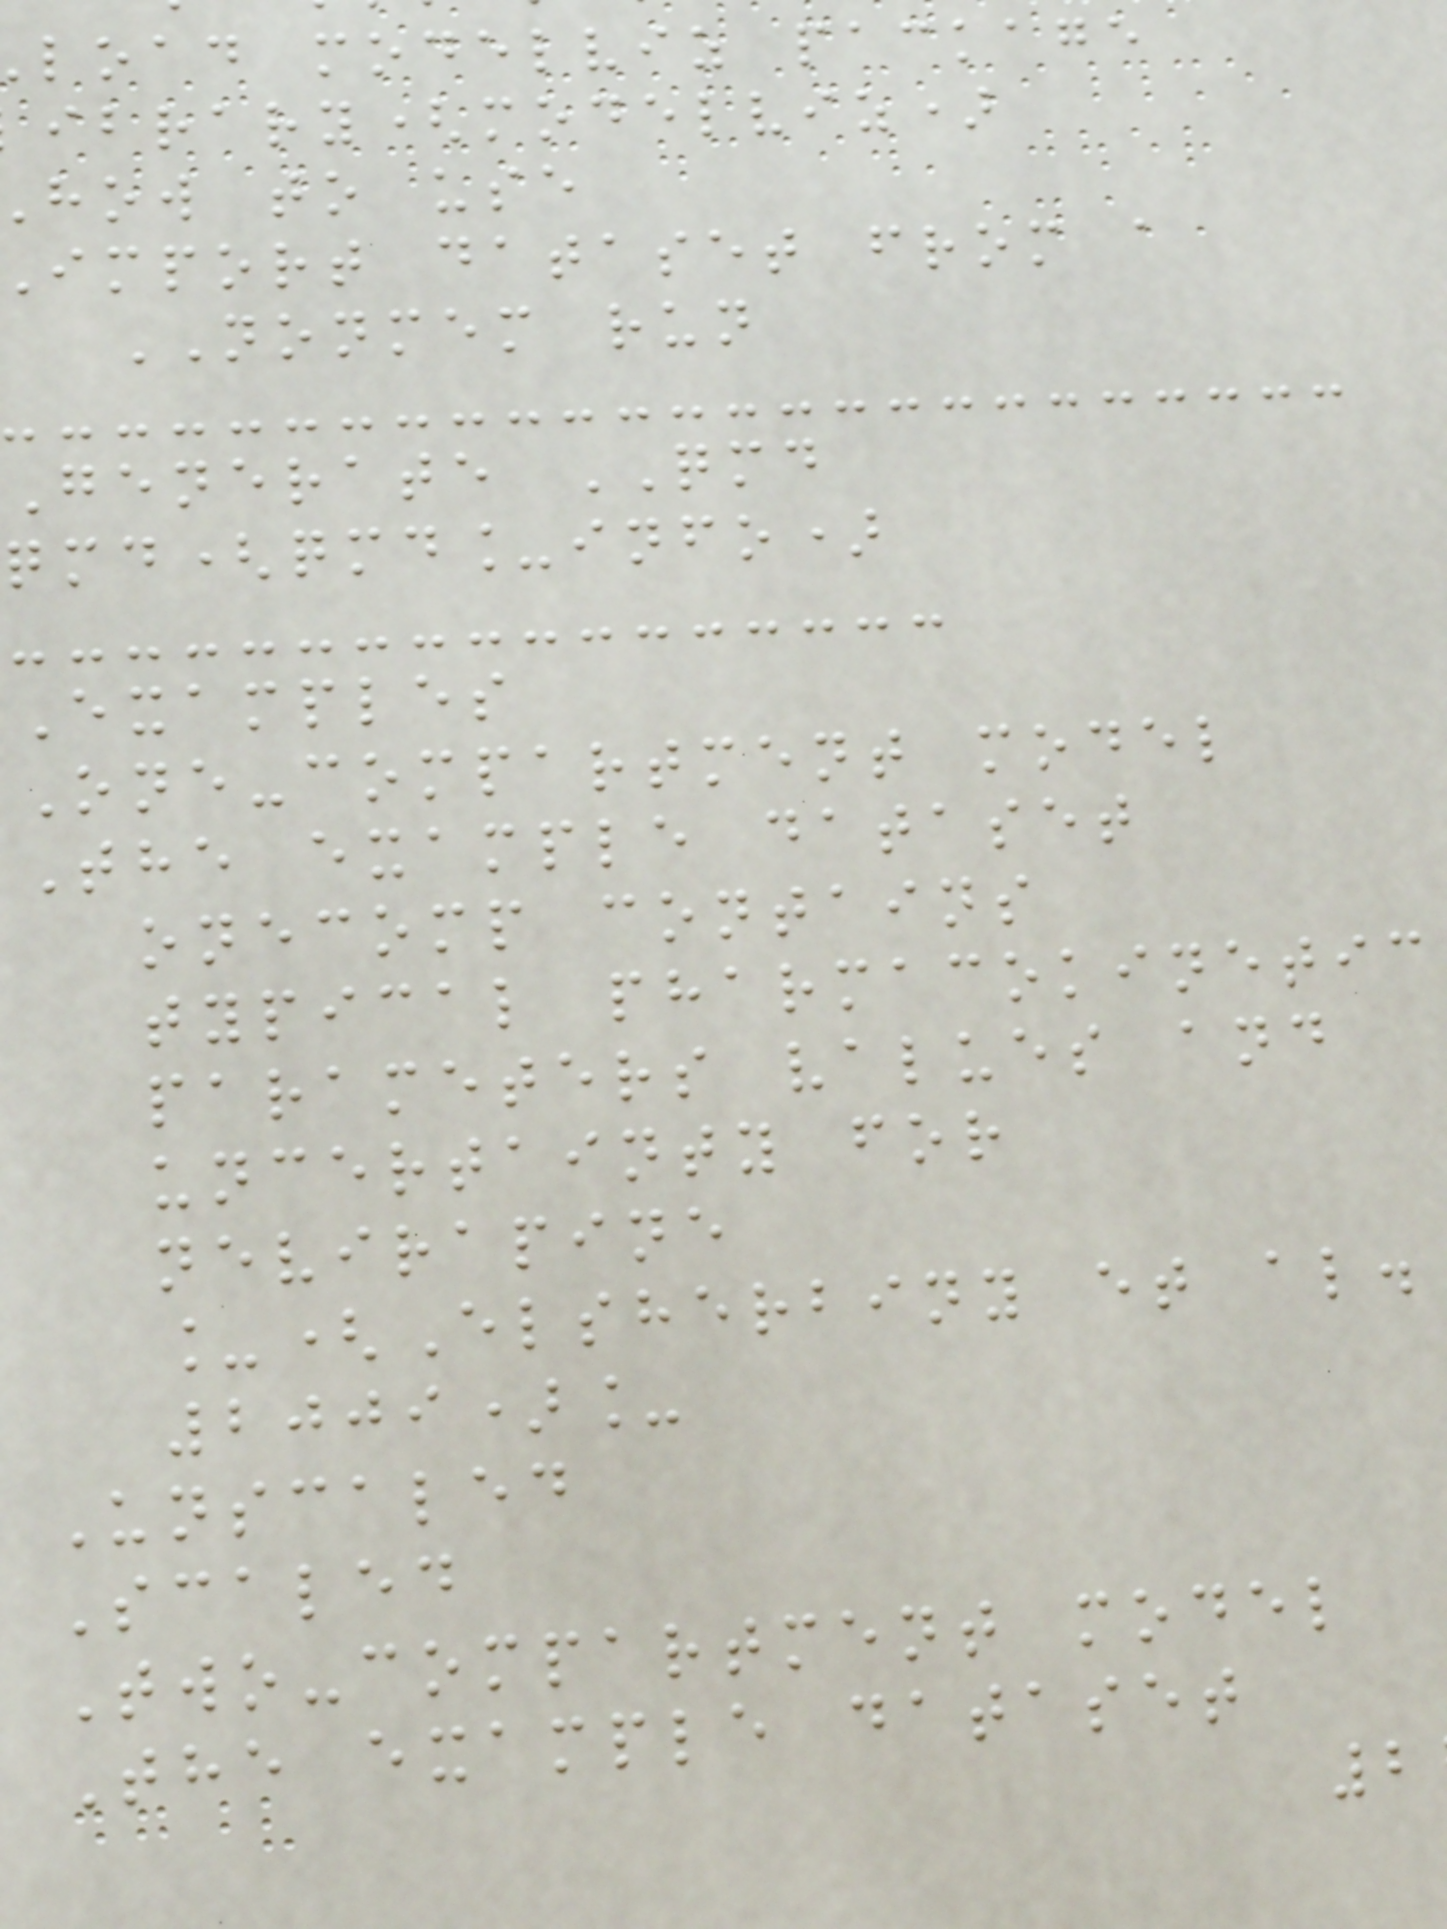load modelviz package
ibrary(modelviz)
how to use
import dataset from a
NONMEM run
Generate QMD
qmd(qmd_info)
Examples
One-compartment model
The example dataset
onecomp contains
typical pharmacokinetic
parameters values and
uncertainty for
nevirapine
_(Elsherbiny et al.
2009)_
Unscaled
Scaled
Two-compartment model
The example dataset
